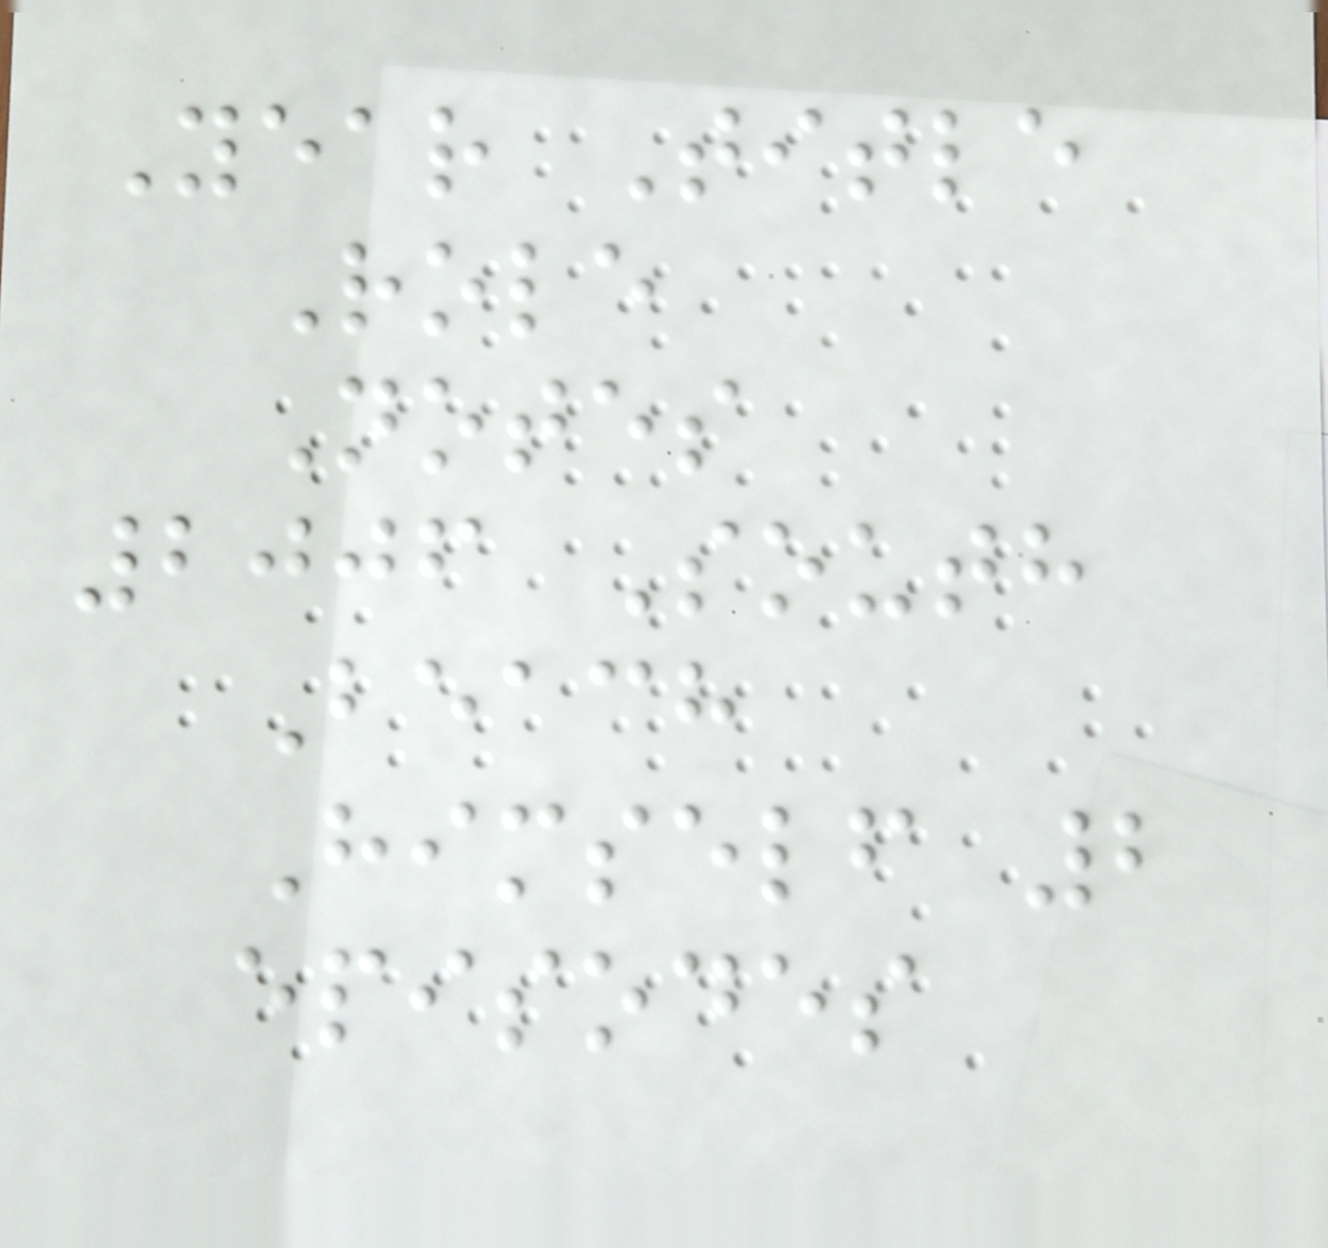Year Title
Role
Notes
2006 South
Beach
Himself 2
episodes
